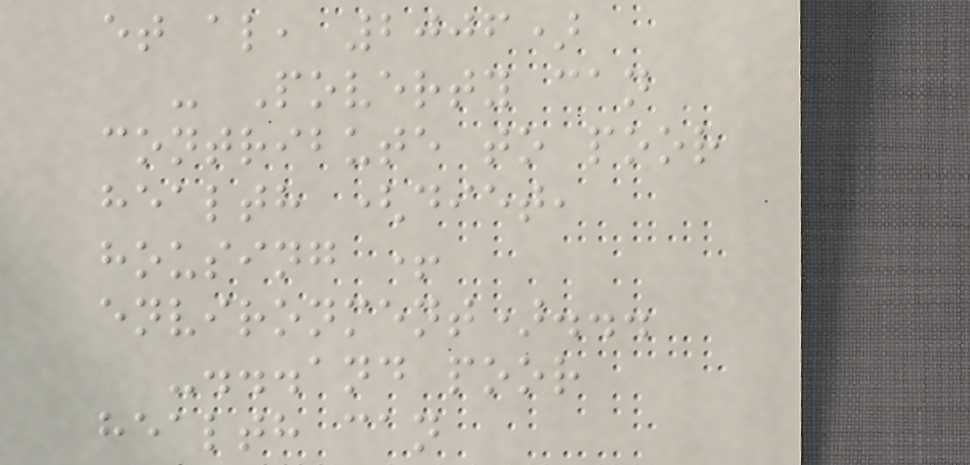et al, 2006)
- Poverty can
contribute to poor
health (diet,
housing +
environment)...
-...and poor
health can
